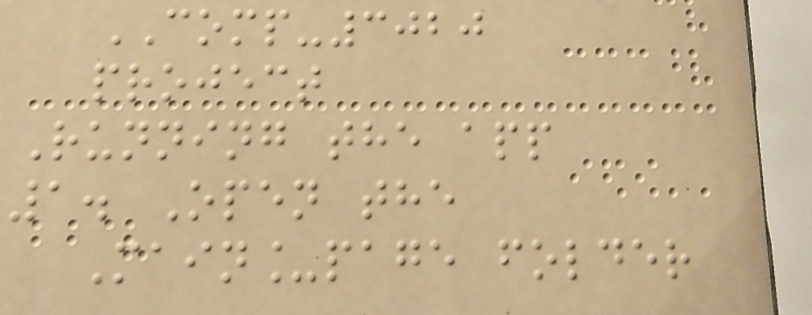COMP-3020
project
Running the app
1. Open the
Main_page folder
